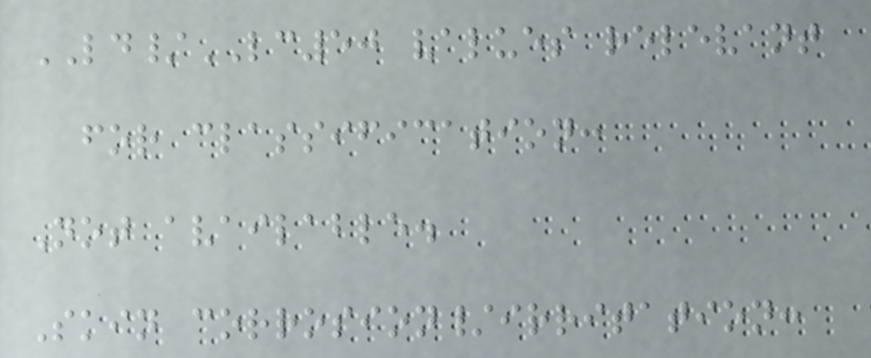LD/LC50 values relevant
for classification:
Not available.
Skin corrosion/irritation:
